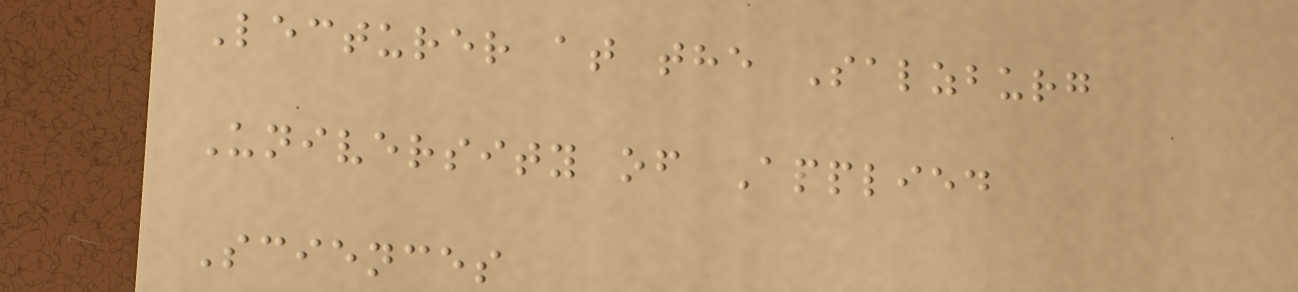Lecturer at the Salzburg
University of Applied
Sciences
